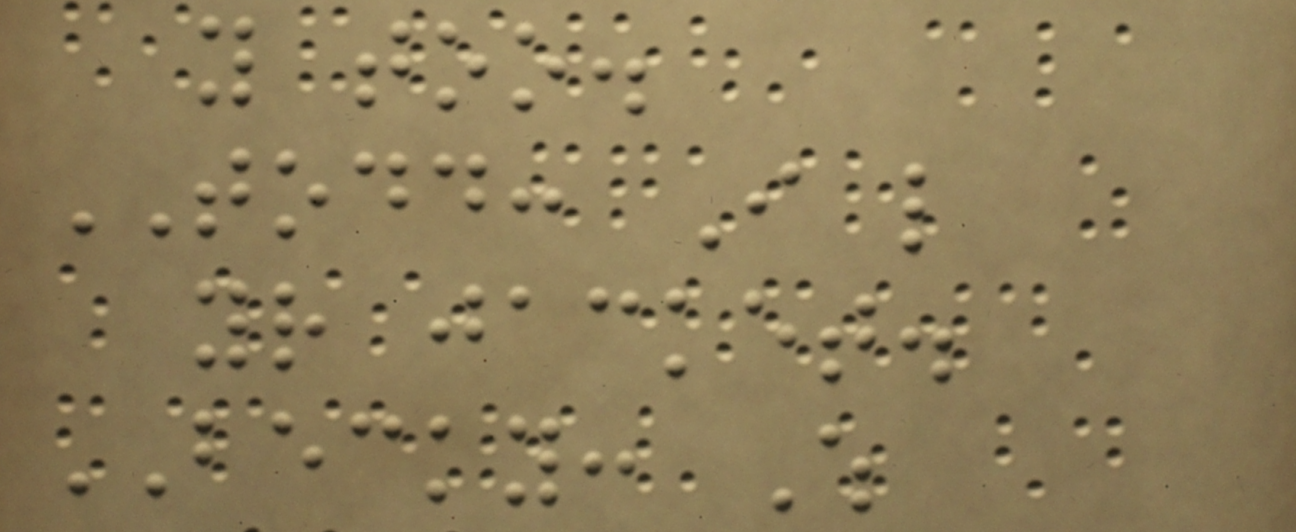you too.
TODD: I like
your jacket.
BECKY: Which
